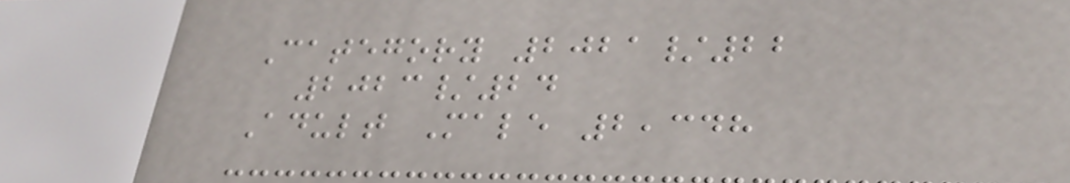Category 2021/22
2023/24
Adult Male 2,348
